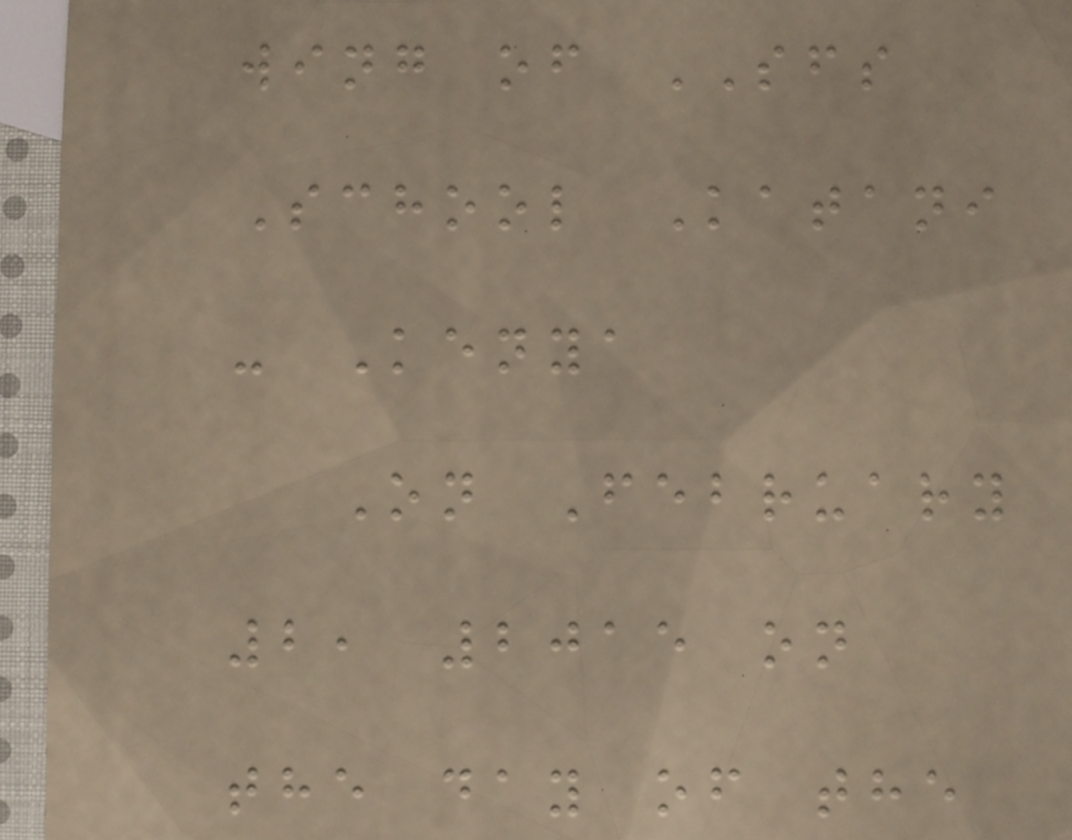wing of SFS
School Katani
- Kenya
On February
2, 2015 on
the day of the
